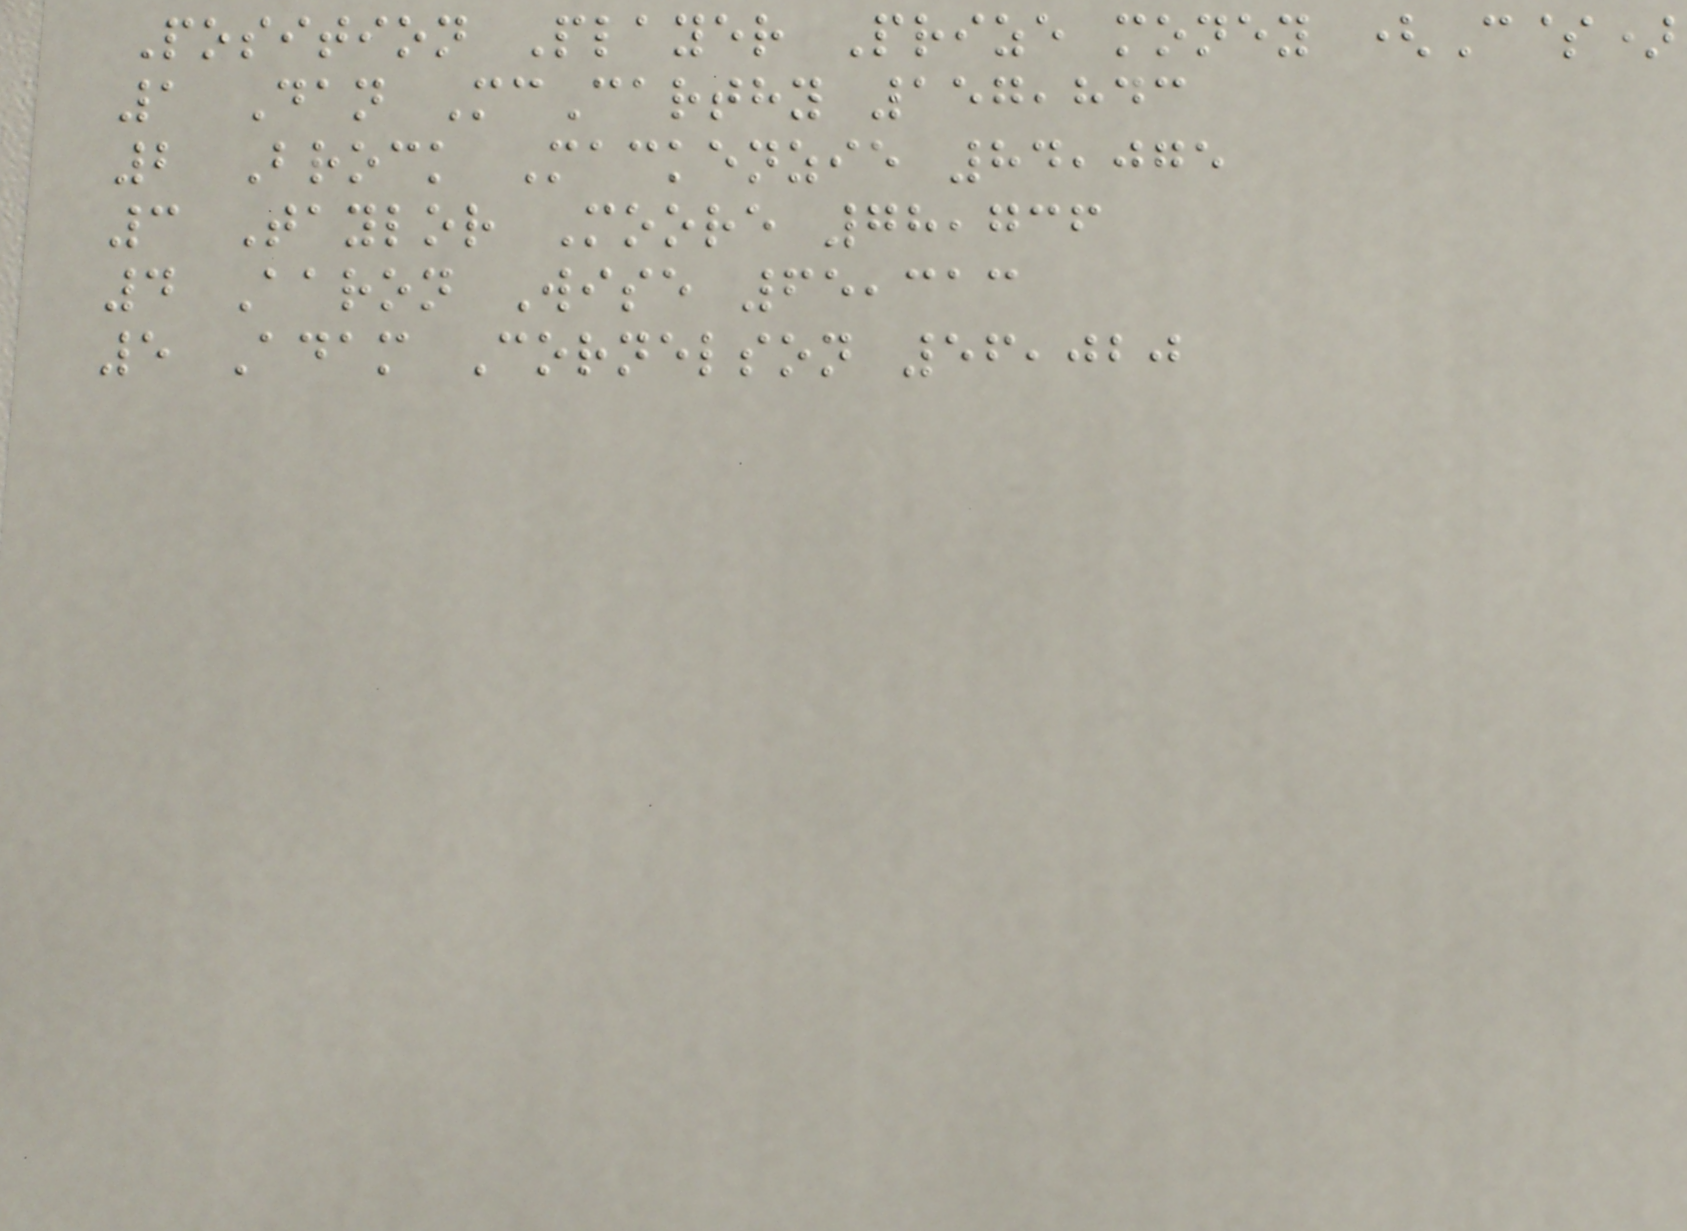Position Player Prize money (C$)
1 Dan McCarthy 157,843
2 Brock Mackenzie 84,075
3 Taylor Moore 78,736
4 Aaron Wise 65,313
5 Adam Cornelson 56,020
